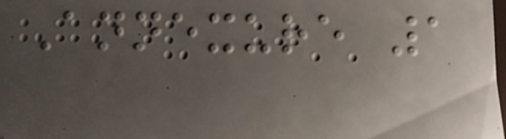Annexure 1
